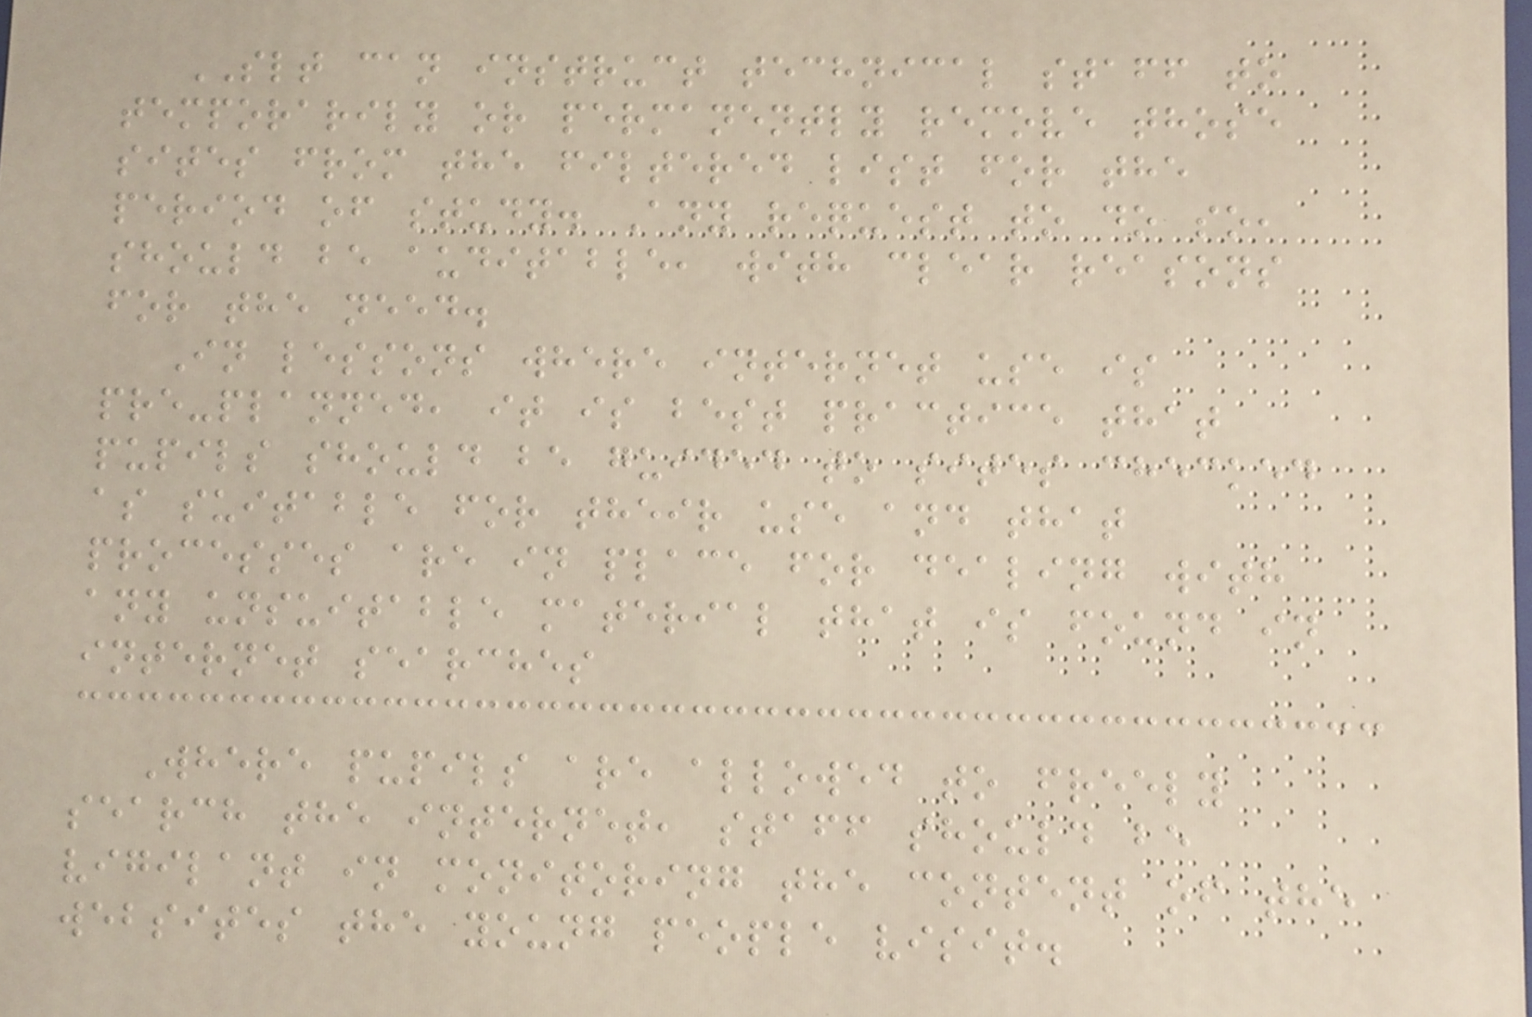SLT can instruct technical staff to
temporarily or permanently remove those
sites from the filtered list for the
period of study. Any request to do so,
should be auditable, with clear reasons
for the need.
In lessons where internet use is
pre-planned, it is best practice that
pupils should be guided to sites checked
as suitable for their use and that
processes are in place for dealing with
any unsuitable material that is found in
internet searches
Where pupils are allowed to freely
search the internet, staff should be
vigilant in monitoring the content of the
websites the young people visit.
